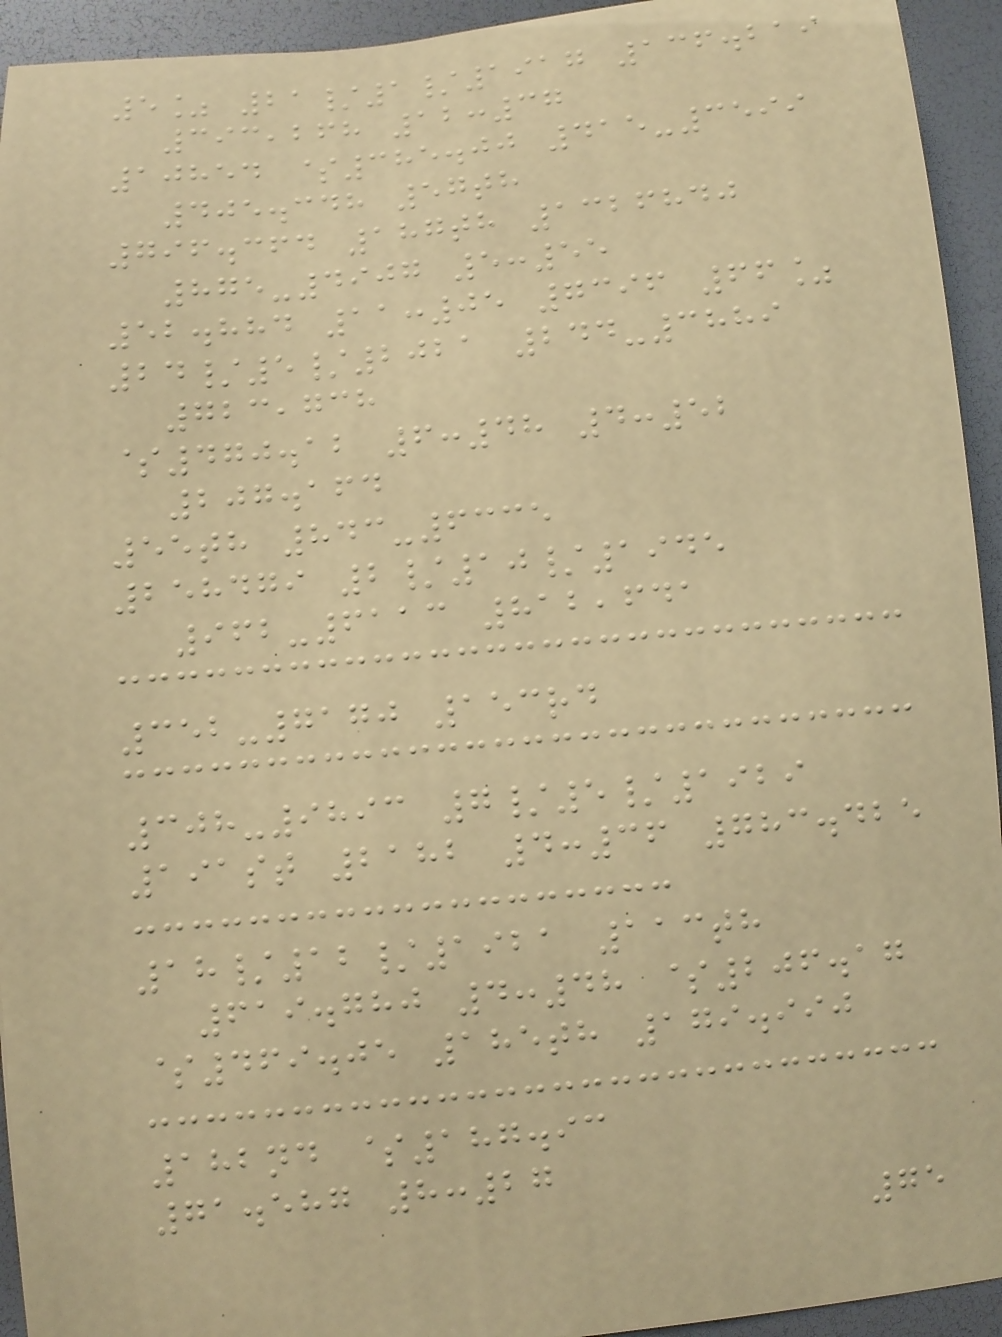5% 21/1/1917 136.219
393,268 12:37
10854 $385.00 415-3599
405.348 57th
796.364 187th 1326840
875-4907 5:55
52.884 11:05 7396 66%
24/5/2021 244-3889
723,738
$470.12 6:48 4:52
207.164
55th 843-6335
258479 2/10/1945
962-6113 812,641
352-7170 153rd
308-9893 7/5/1929
191st 2182 4:36 783.425
18/12/1921 113th
619.780 4:48 $206.17
$469.05 185th 179.990
182nd $187.93
71.587 8:27
75
